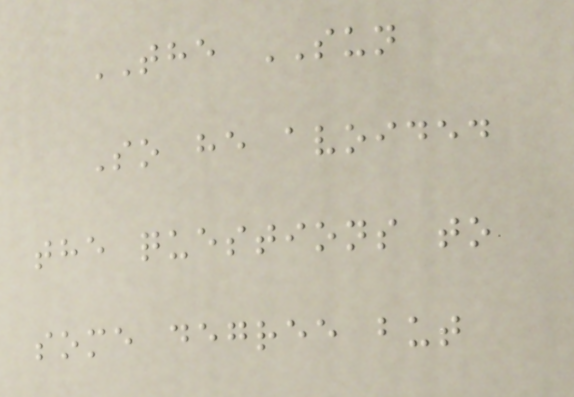THE SUN
So he avoided
the questions to
some degree but
